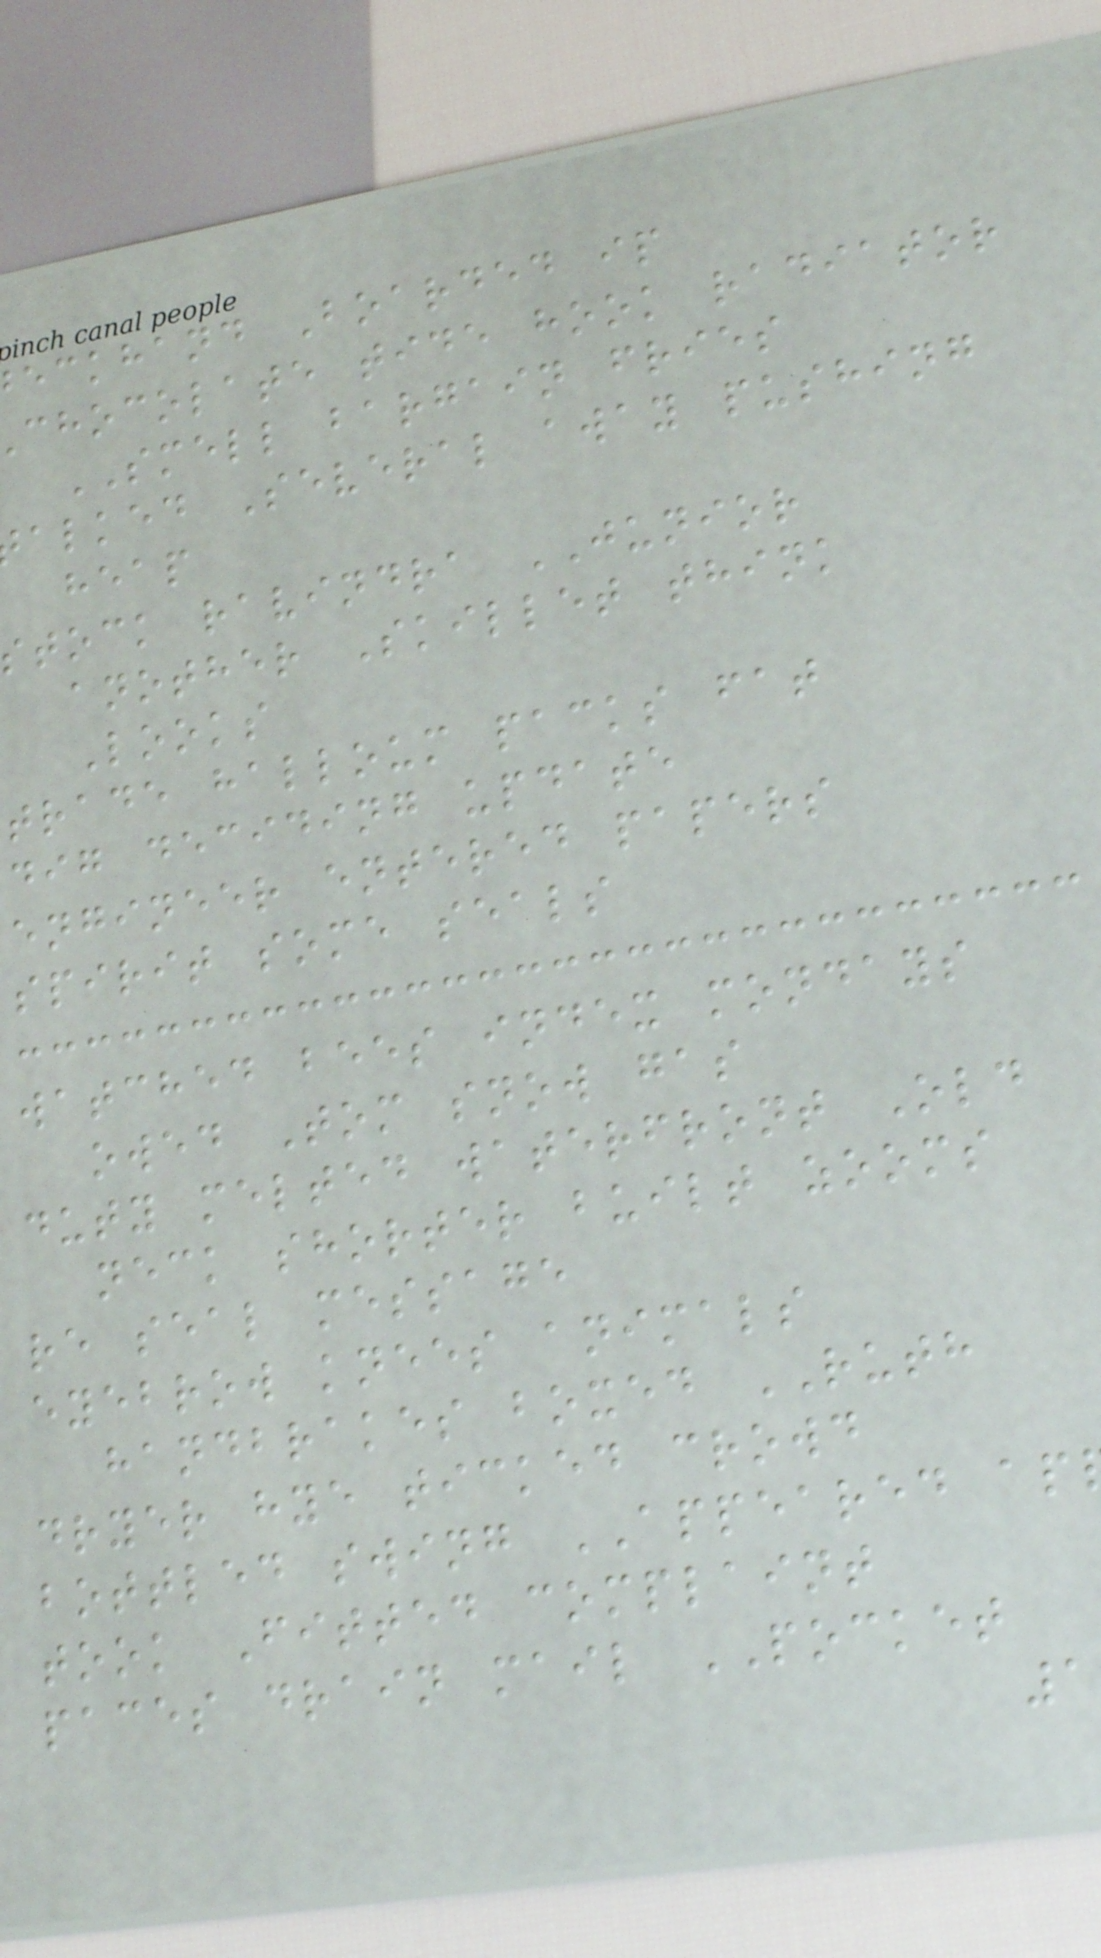eckhand Boarded ip
chocolate tide hook radiator
SMELL bargain fries
alked Several away pushing
heap
stock ravindra JUNIOR
another Skillet think
Looks
trade halloum packs fat
dig deciding update
engineer entered papers
spirit some seals
watched bees index mondays
owed Tom snow gas
duty melted waterfront Old
neck shorter built zooms
re seal message
eyebrow knees animals
handbrakes boxed RUTH
dryer hye ticked crowd
bottled swing APPEARED ap
took Fitted complaint
paces drain mail POCKET
